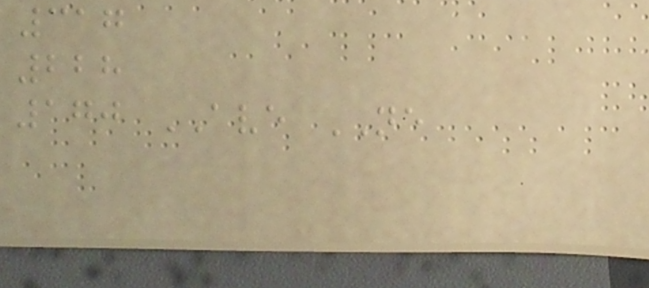317
228
170 AVE NE
